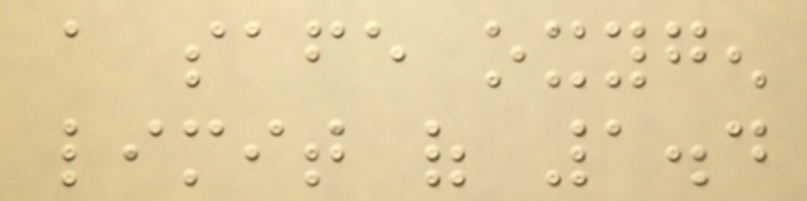a safe oxygen
limit of 1.4
